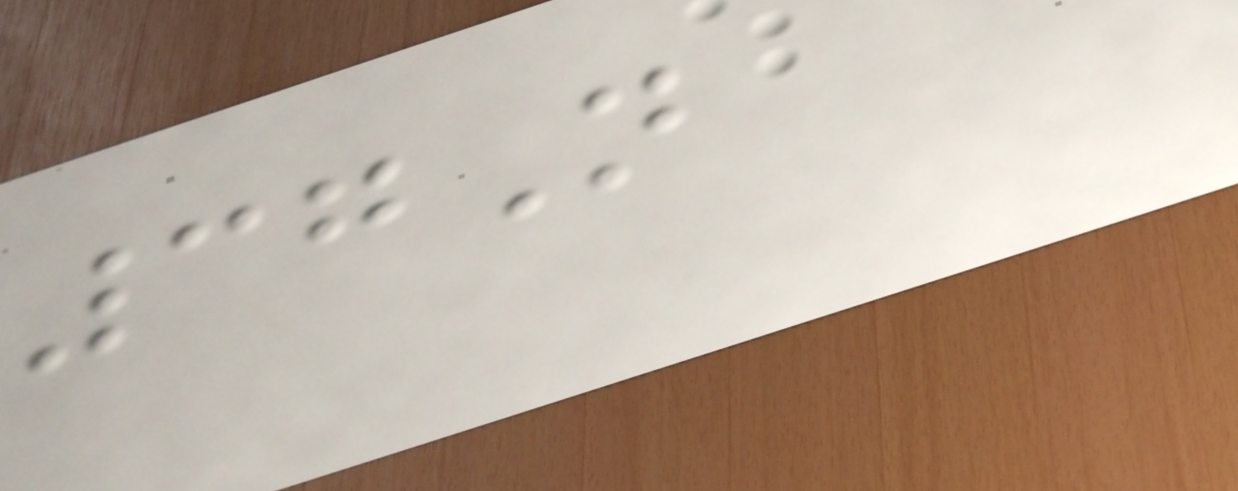37N
